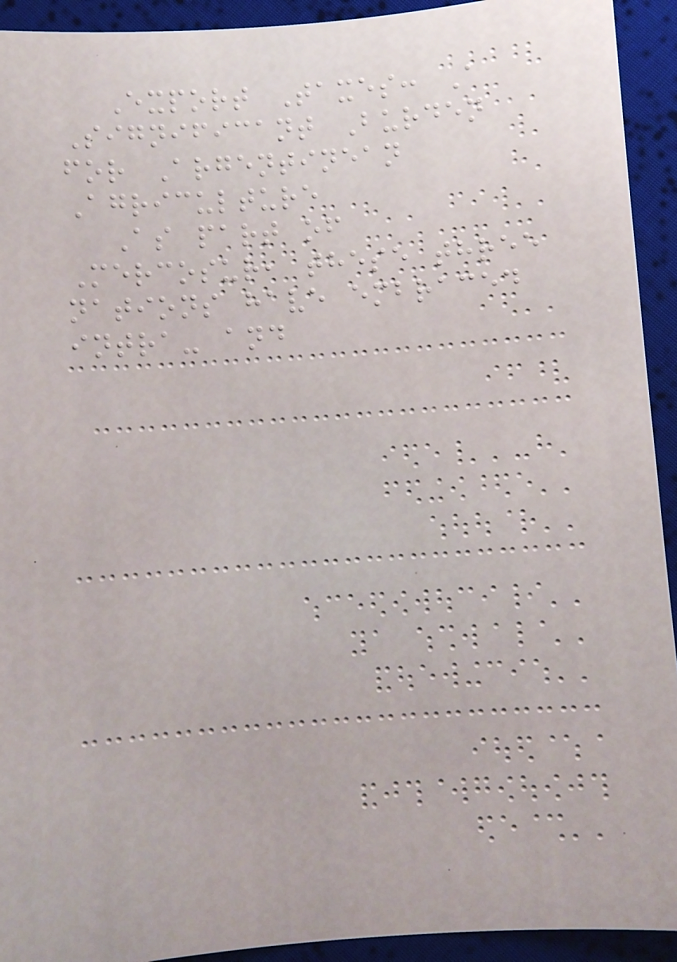Export Taxes: A
Significant Burden
for Argentinean
Agriculture
As part of
Mercosur, these three
nations have embraced
intra- and
